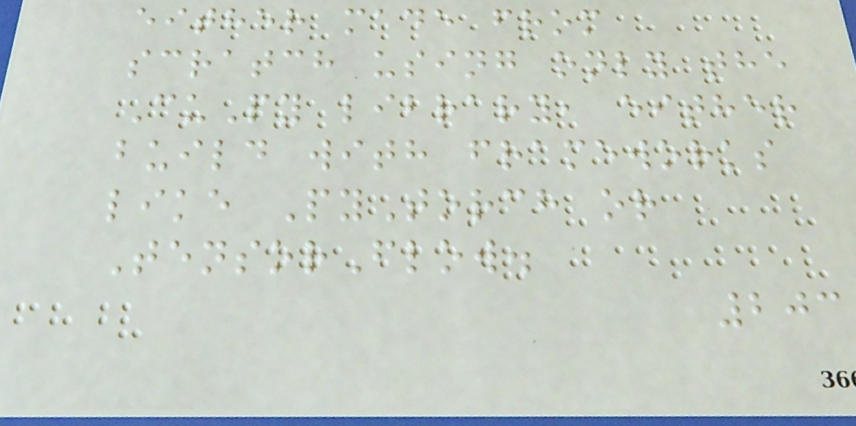either made from
scratch using only the
CuPy library, either
build with frameworks
like PyTorch or
TensorFlow.
203
